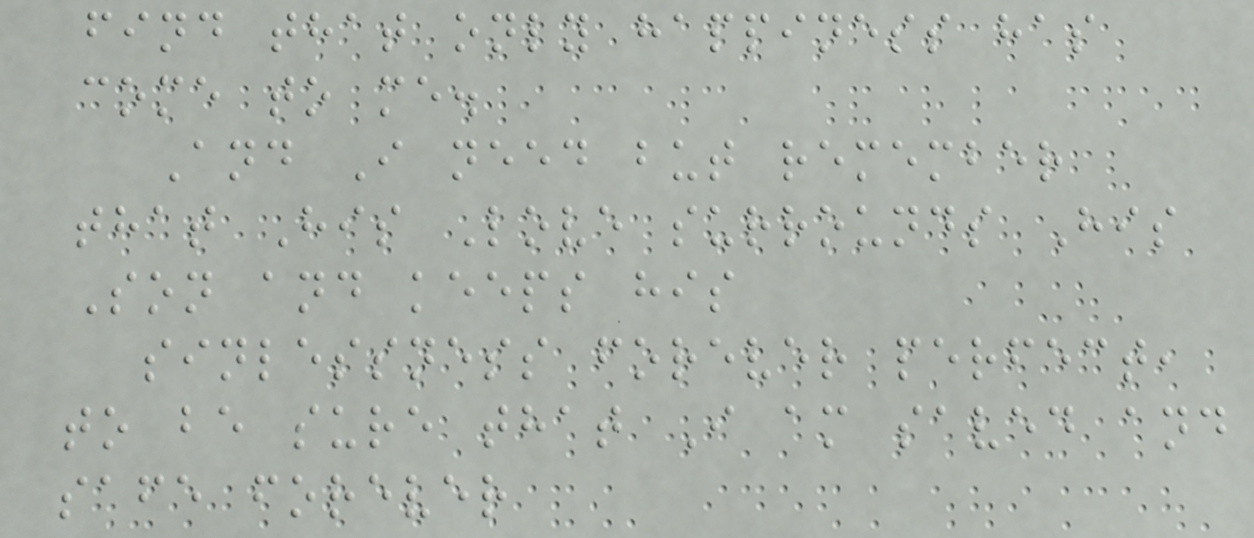find that only happiness has
come to me.
And I need but remember
that His Love surrounds His
Son and keeps his
sinlessness forever perfect,
to be sure that I am saved and
safe forever
